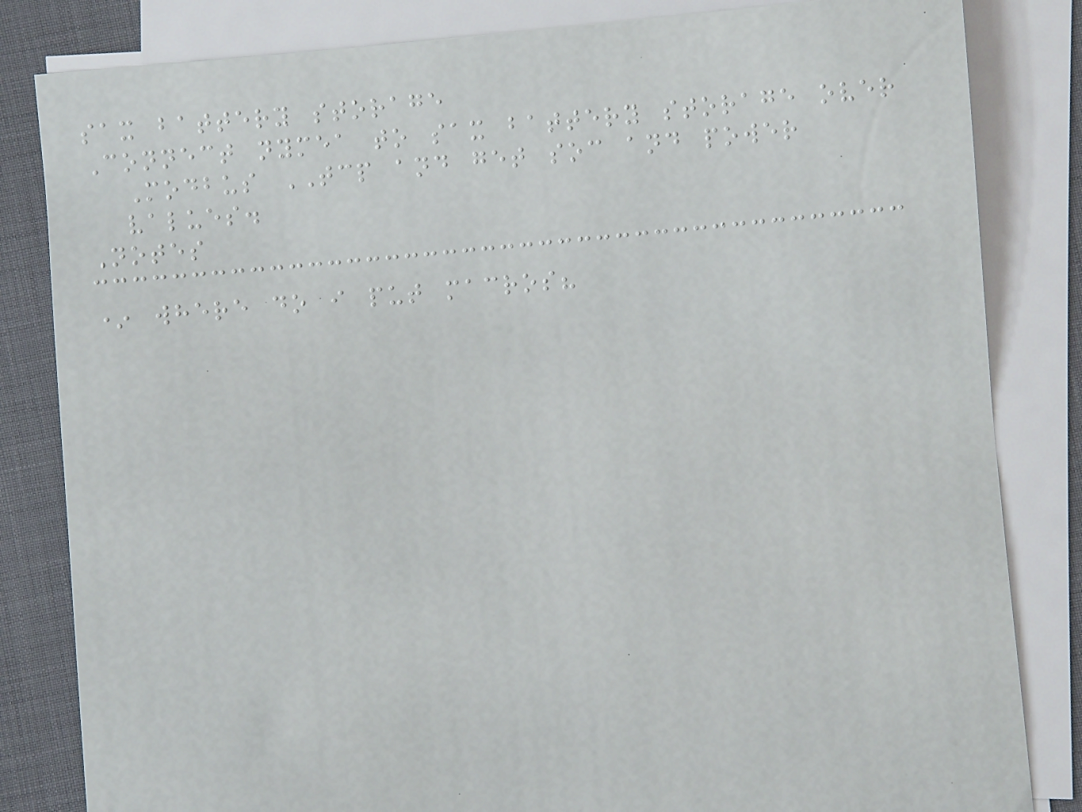sax battery storage
Connect nymea to sax battery storage over
Modbus TCP and get soc and power
values.
Notes
* where do i put macros?
